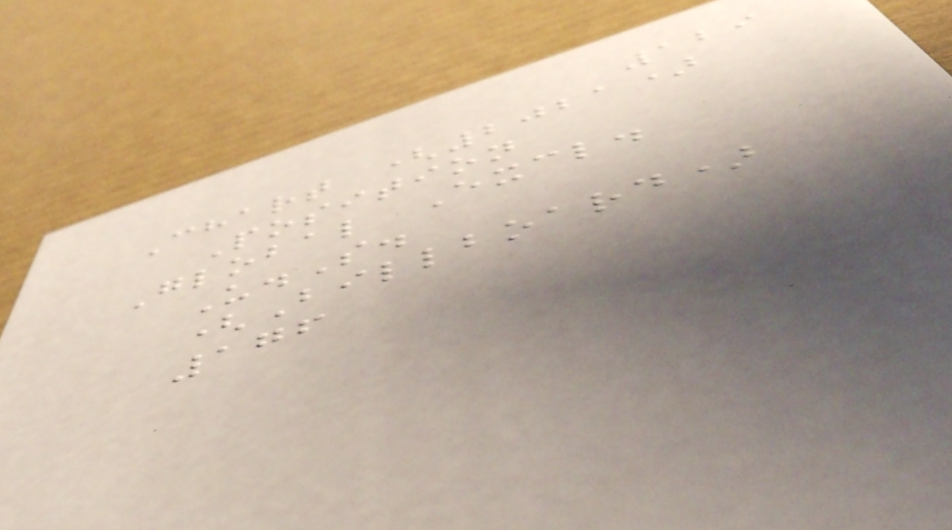129
Chart (2021)
Position
Global Excl.
U.S.
(Billboard)
176
